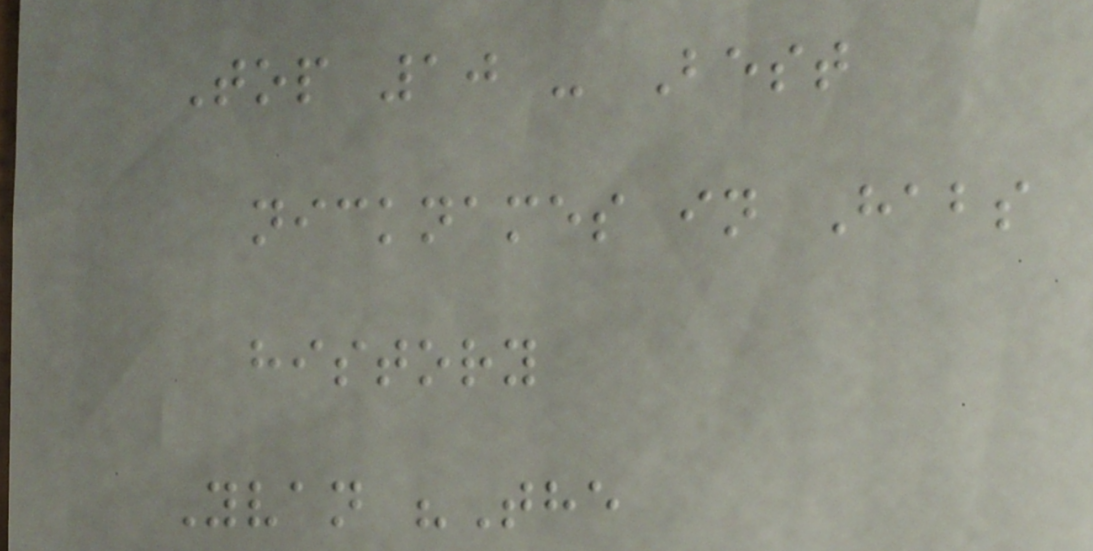Top 10 - Best
nicknames in Habs
history
Yvan "The
